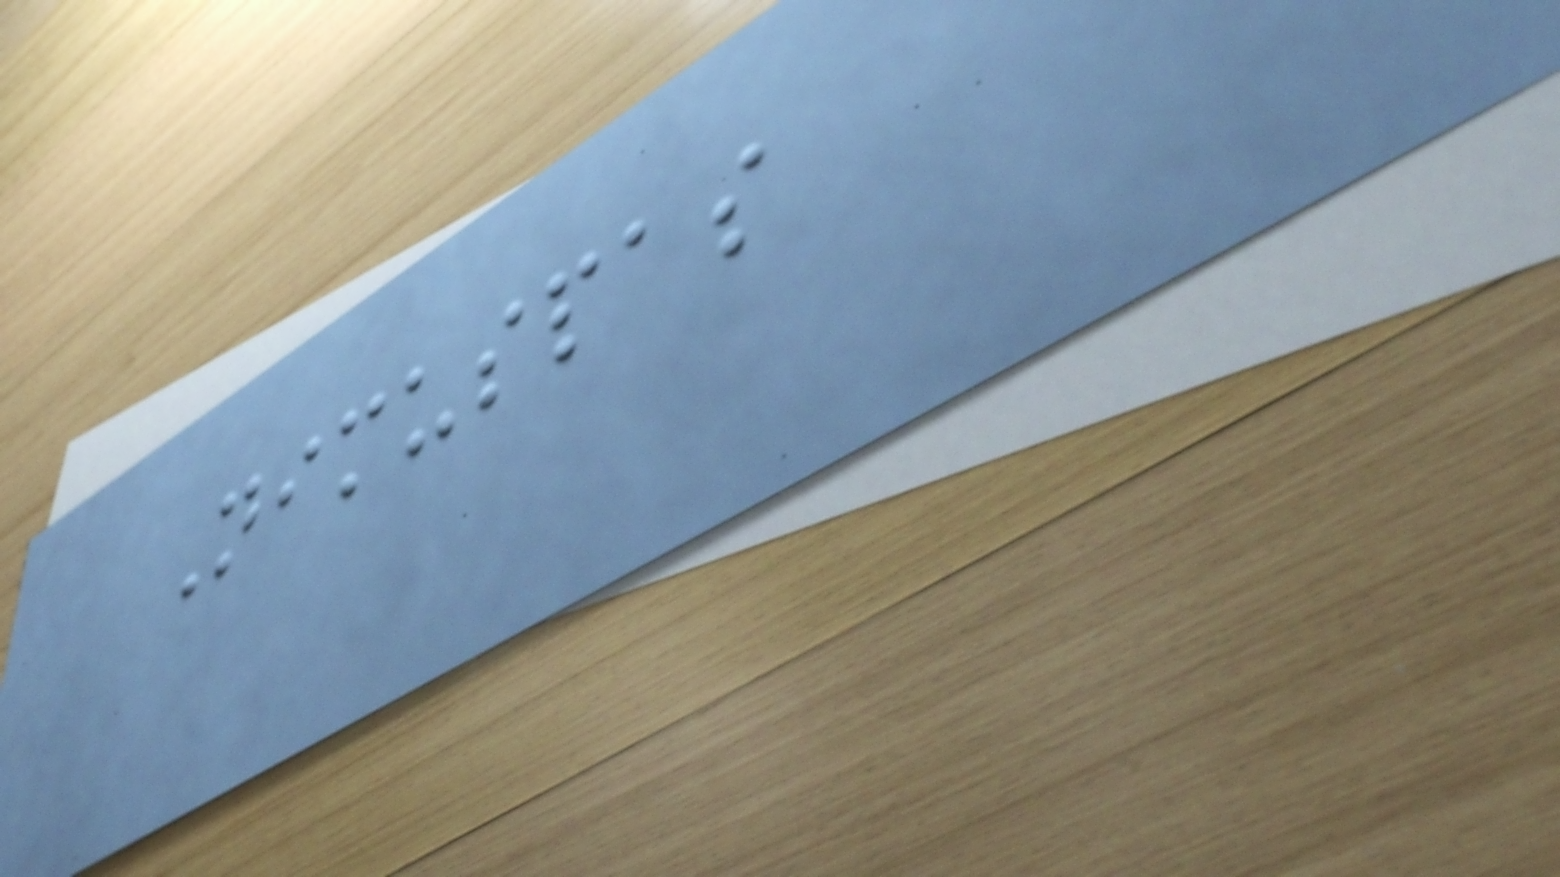Nimuspas
